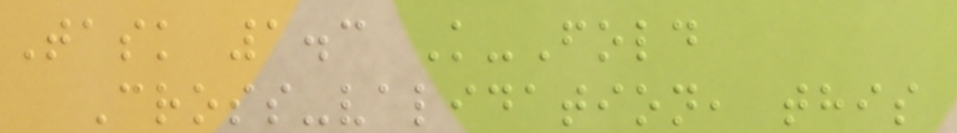Task 1.3 K-Fold
Cross-validation, this
